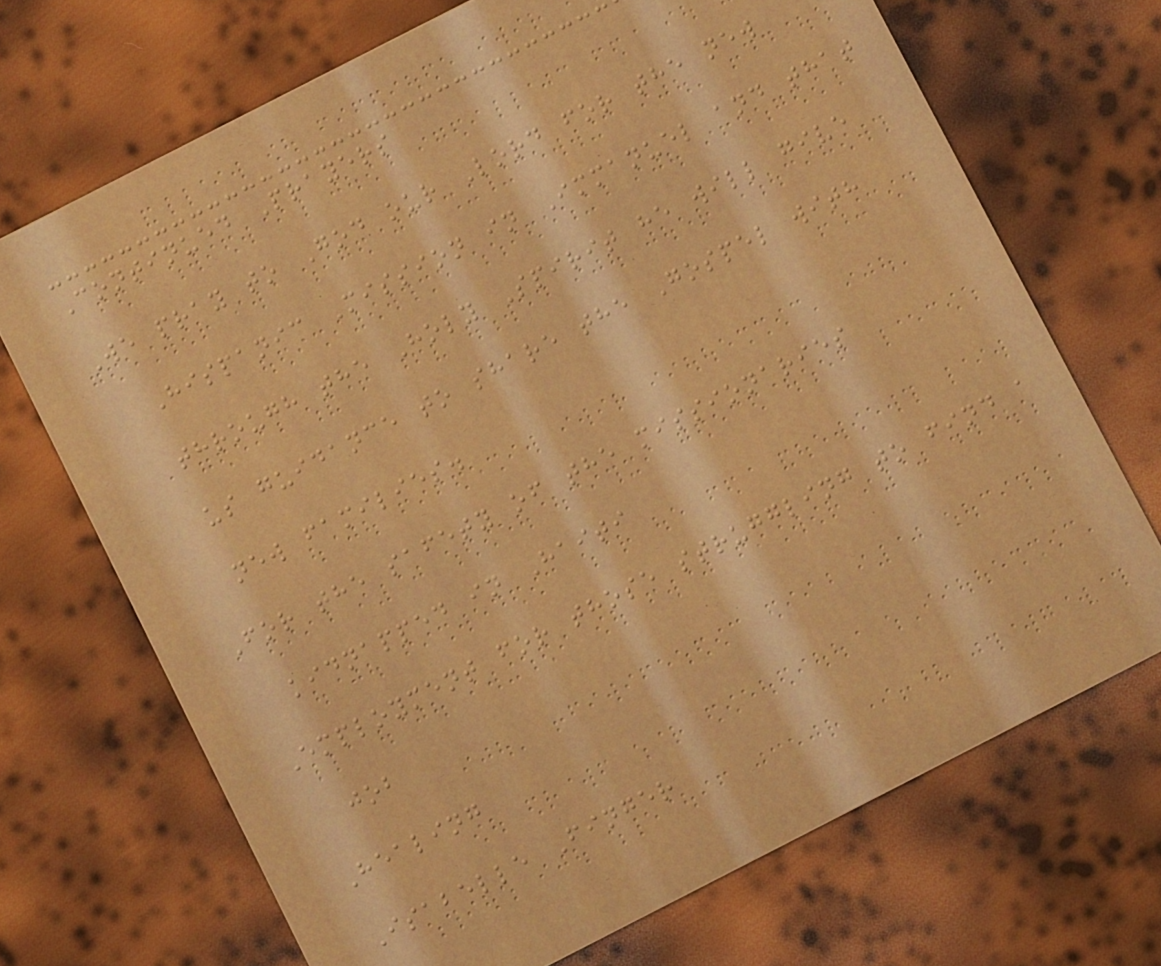Continued Prayers
We pray to God our Lord for the new
Hispanic Mission in Immanuel and that
through the Holy Spirit he will give
us guidance to share the Gospel with
new families.
For the safety of the missionaries
kidnapped in Haiti
Employment for those struggling to find a
job
Healing
Isabelle Finger
